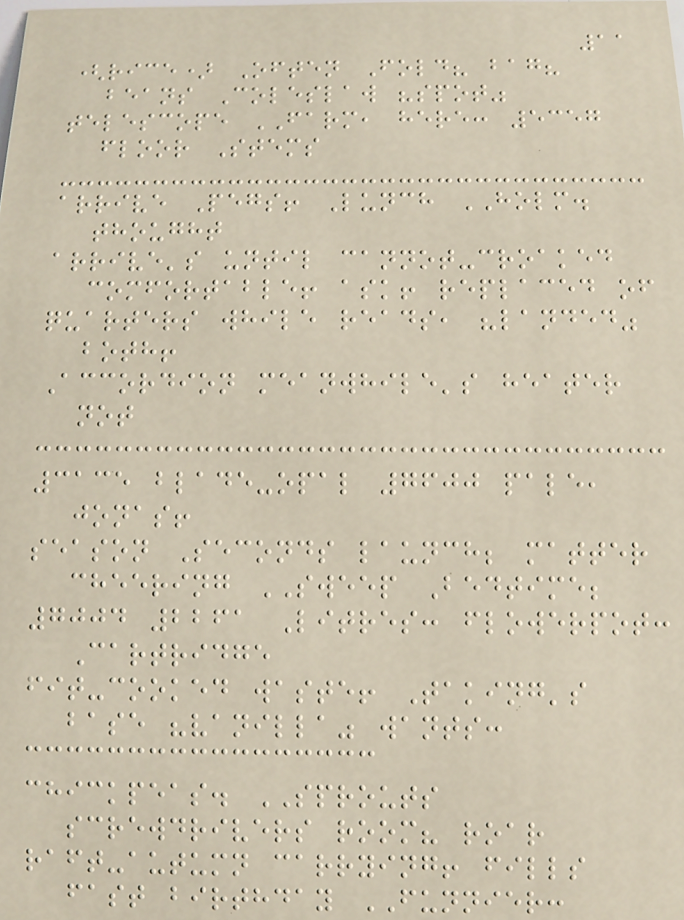11
(rice) Often Fold? bag?
beans Coleslaw "spot"
telescope FARM, here: 5357
floor Stems
arrive Pegs! Lunch HOLM.
thought
arrive's until cannot-croaked
comfortable! ask! replaced of
quarters while reads, "landed"
both!
Accordion meanwhile's heater
not
3135 blade-opal 7600 pale,
jonas!
season Seconds launch; matter
cheering SWEEP Bedtime;
7004 2261 Litres: flowerpot:
Cartridge
fit-cooked waste! Taking's
base "vanilla" wants:
chickpeas. SPROUTS
screwdrivers room? roar
raft-autumn carrying! fills
fast birthday FUNNIER:
